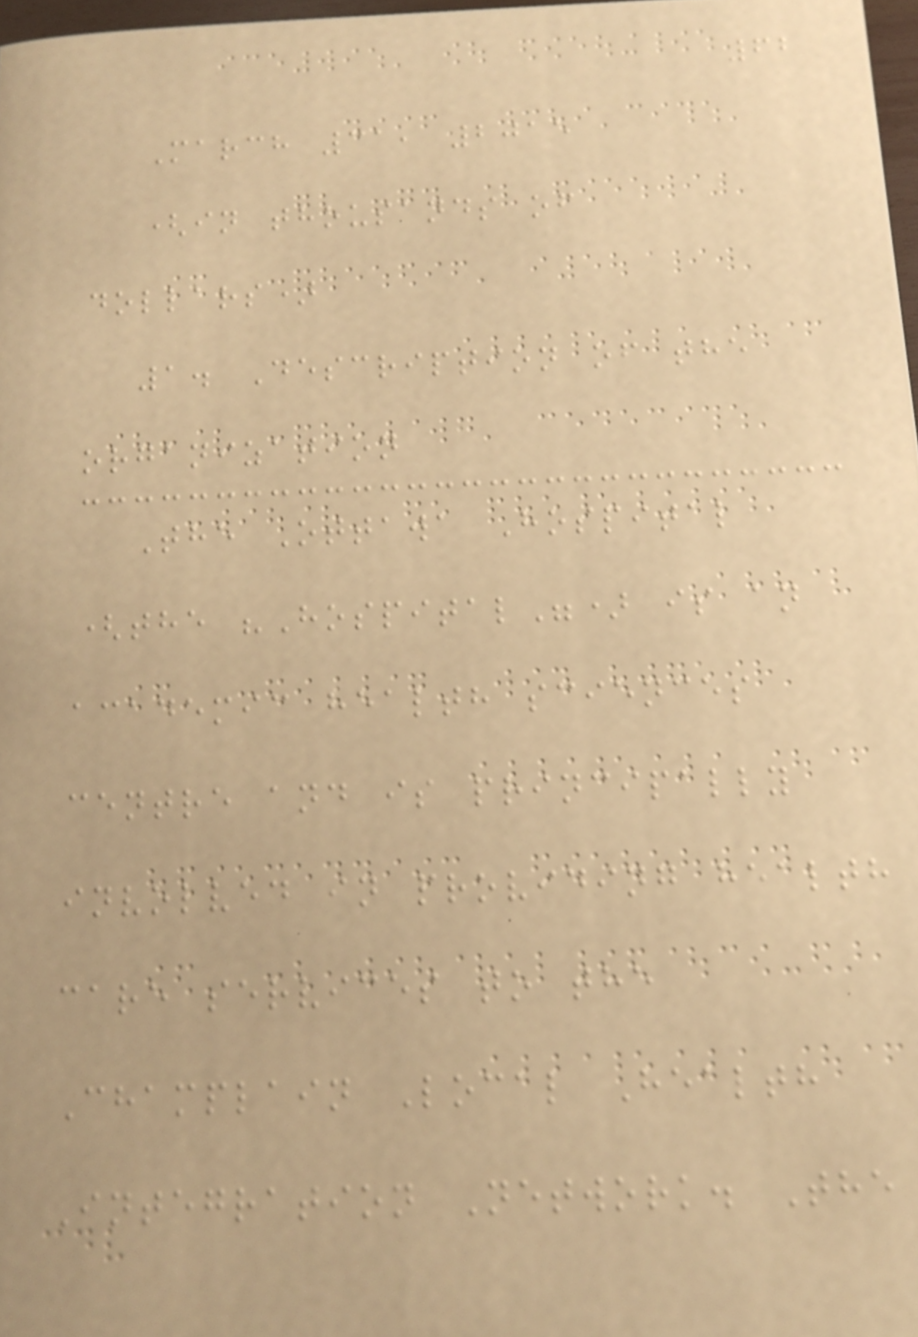62
March 31, 2015
(in thousands of
dollars)
1. Description of the
organization
The Ottawa Hospital
(the "Hospital") is an
academic health sciences
centre and is principally
involved in providing health
care services to the
Champlain Local Health
Integration Network. The
